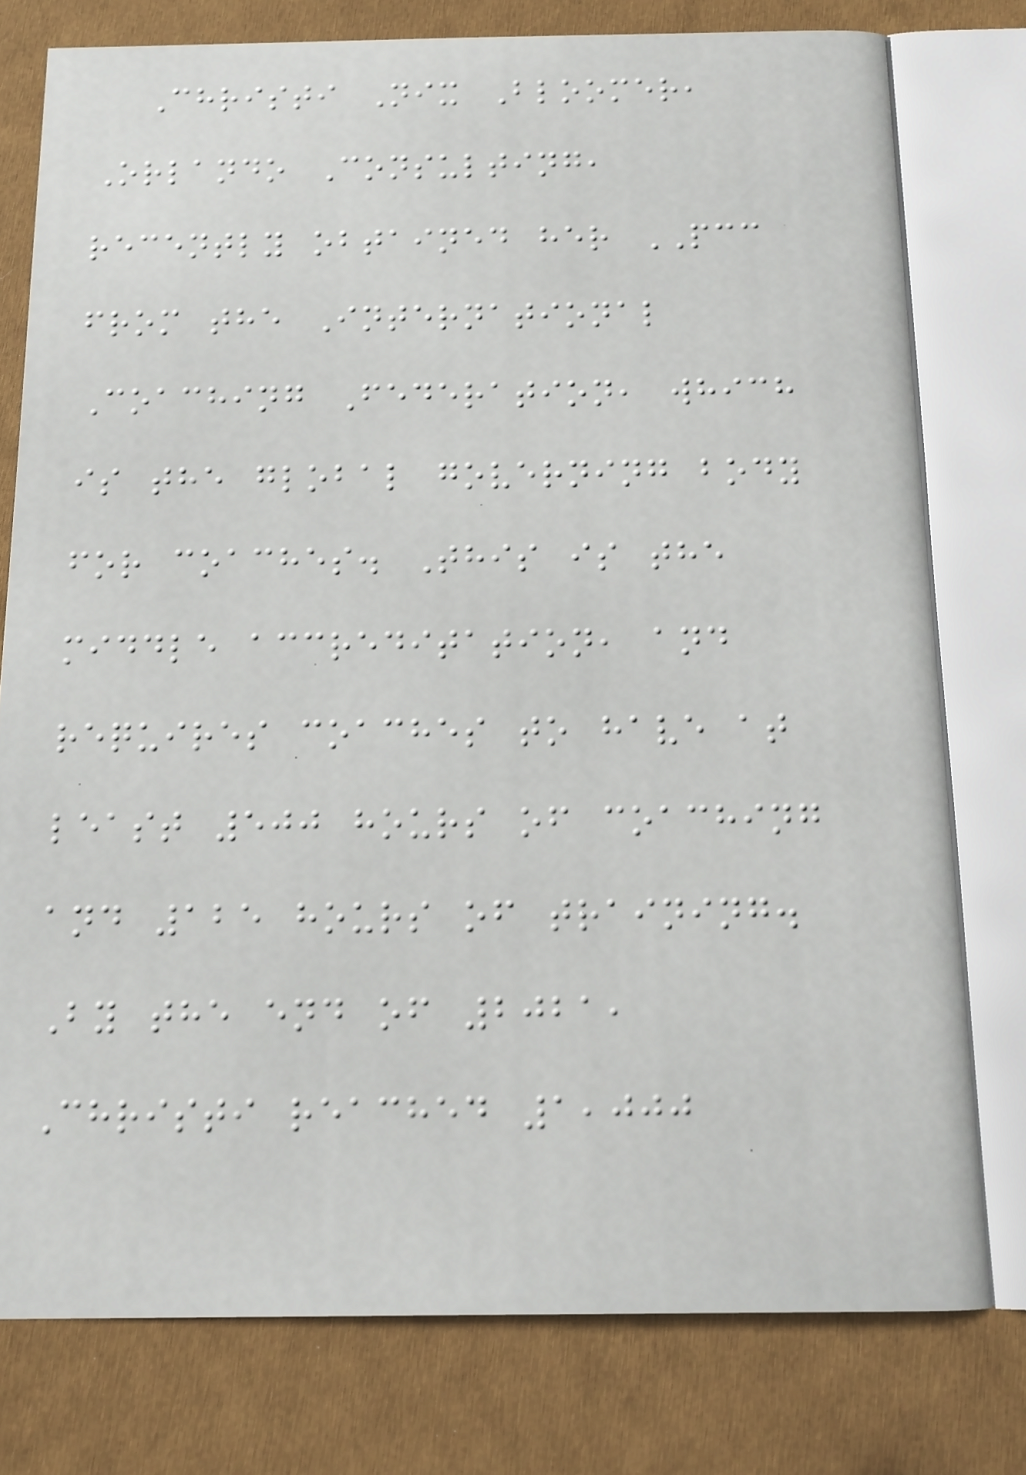Christi Nix Bloomer,
Orlando Consulting,
recently obtained her PCC
from the International
Coaching Federation, which
is the global governing body
for coaches. This is the
middle accreditation, and
requires coaches to have at
least 500 hours of coaching
and 125 hours of training.
By the end of 2021,
Christi reached 1,000
